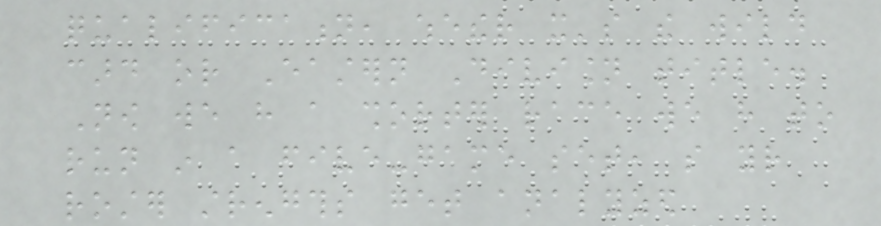qualification, whether it's the wild
card or Eastern Division title.
Now we have a shorter race we have to
run in a five-game set, so your
roster strengths get analyzed
